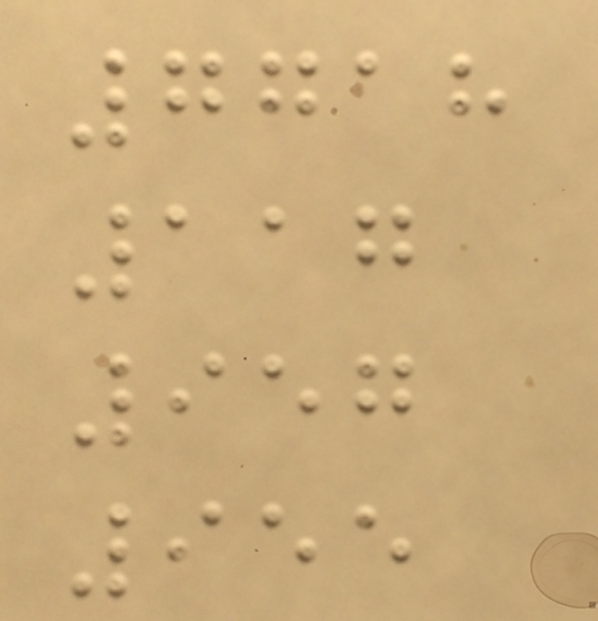7718
117
957
955
